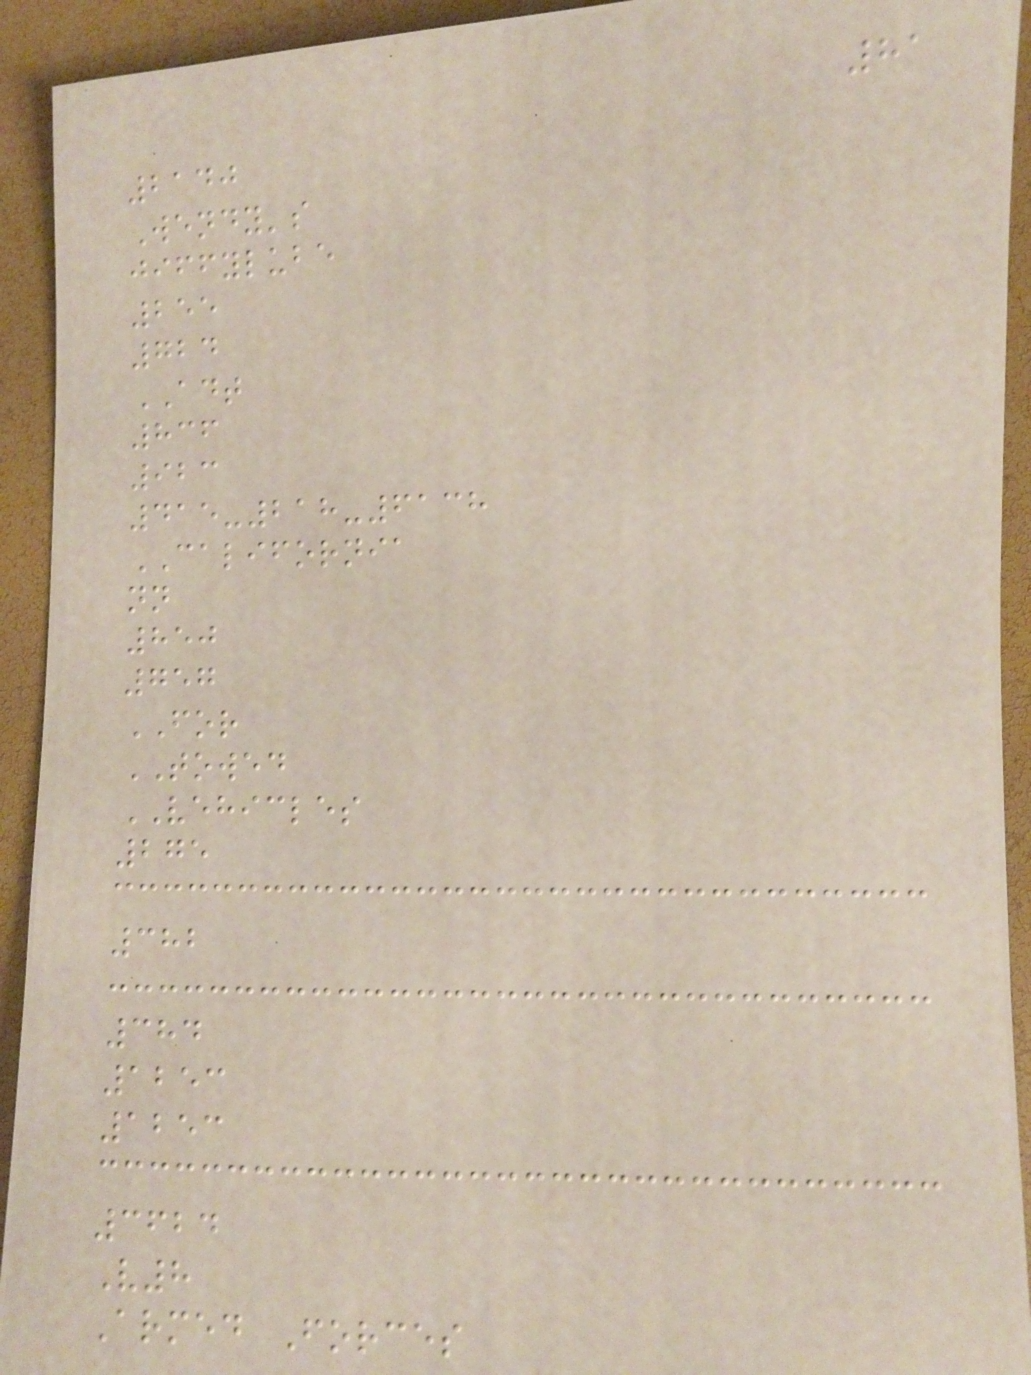81
2140
Wendy's
jiffylube
255
724
ADT
836
923
415-218-6138
CALIFORNIA
nn
850
757
FOR
TOWED
VEHICLES
275
382
384
1253
1253
3624
V8
Armed Forces
